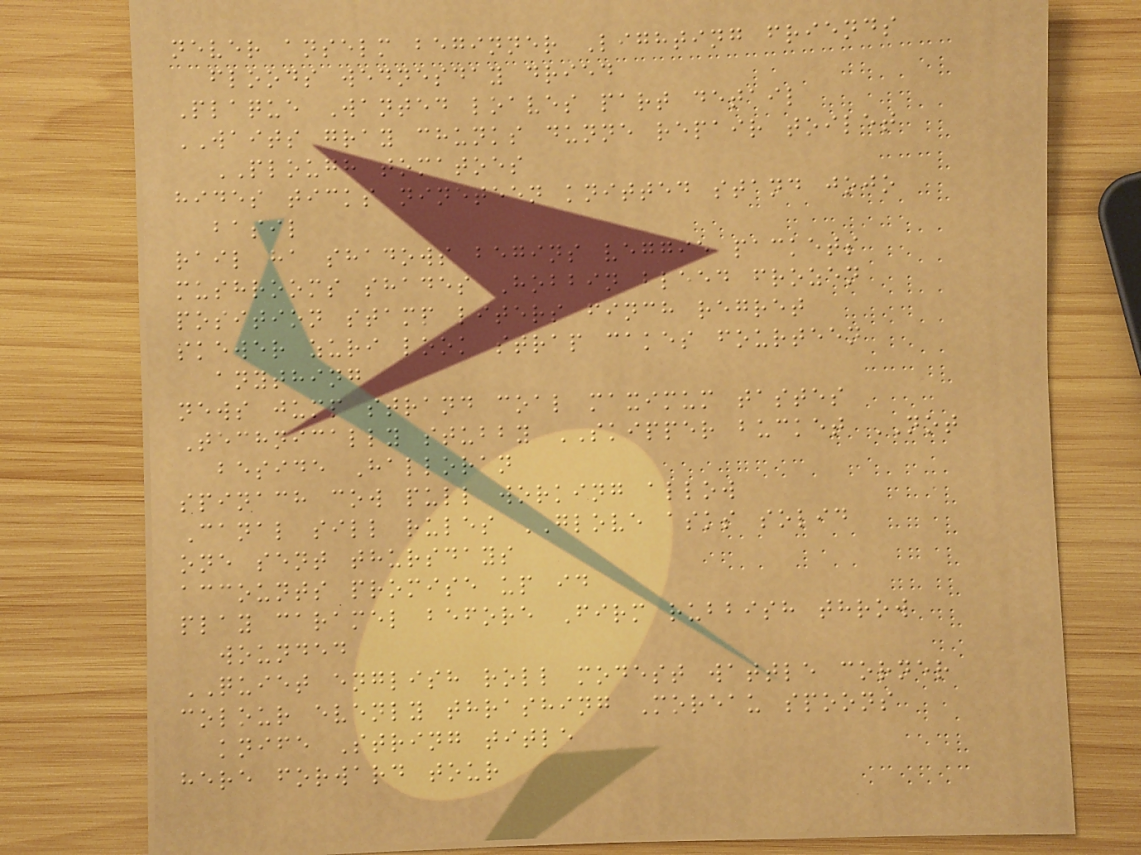never anselm beginner Lighting friends
floods wednesday dried
Plaque Wanted loaves part detail
WAITS gray chunks dunne repair toilet
PLOUGH tomatoes
hides ticks nineteen knitted stand jojo
basil
rail ha shadows begins veggie packets
mushrooms shades Hobbin bleed frozen
position stamp liters finch regret
skewer zuri look strap cakes fourteen
anything
news jump strand coal maximum tastes
Technically stubby SKIPPER bucket NOT
beside Halloran
spinach cow pull working allow
Canal sill rules GLOVE asks solid
one sent thursdays
accounts promise up id
play caramel before Firm rubbish throw
wounded
QUIET english roll modest wattle corner
colour evenly thrashing Moreau spoons
knife String title
here forward tour
